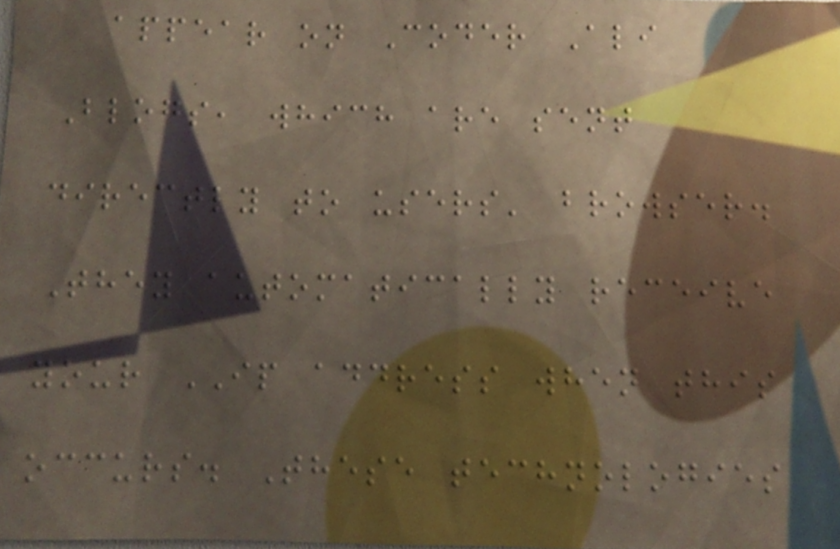appear on Coder Ali
Blogs, which are sent
directly to users' browser.
They automatically receive
your IP address when this
occurs. These technologies
